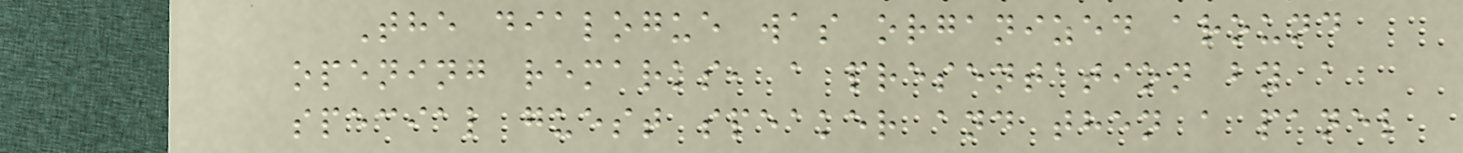The dialogue was organized around
opening remarks, a presentation by a
special guest speaker and then a panel
